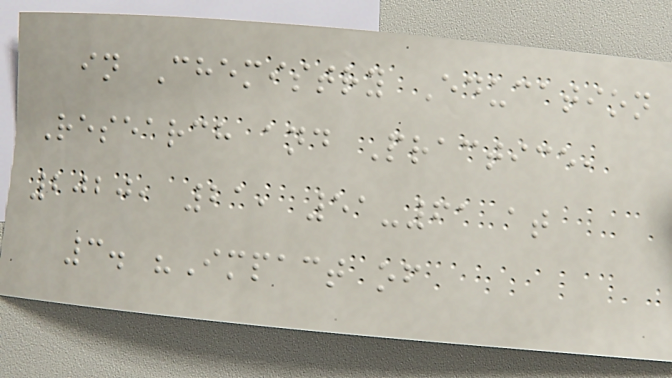in Chemistry Education
Research and Practice,
2020, 21, 51-61 at
3. "Impact of
